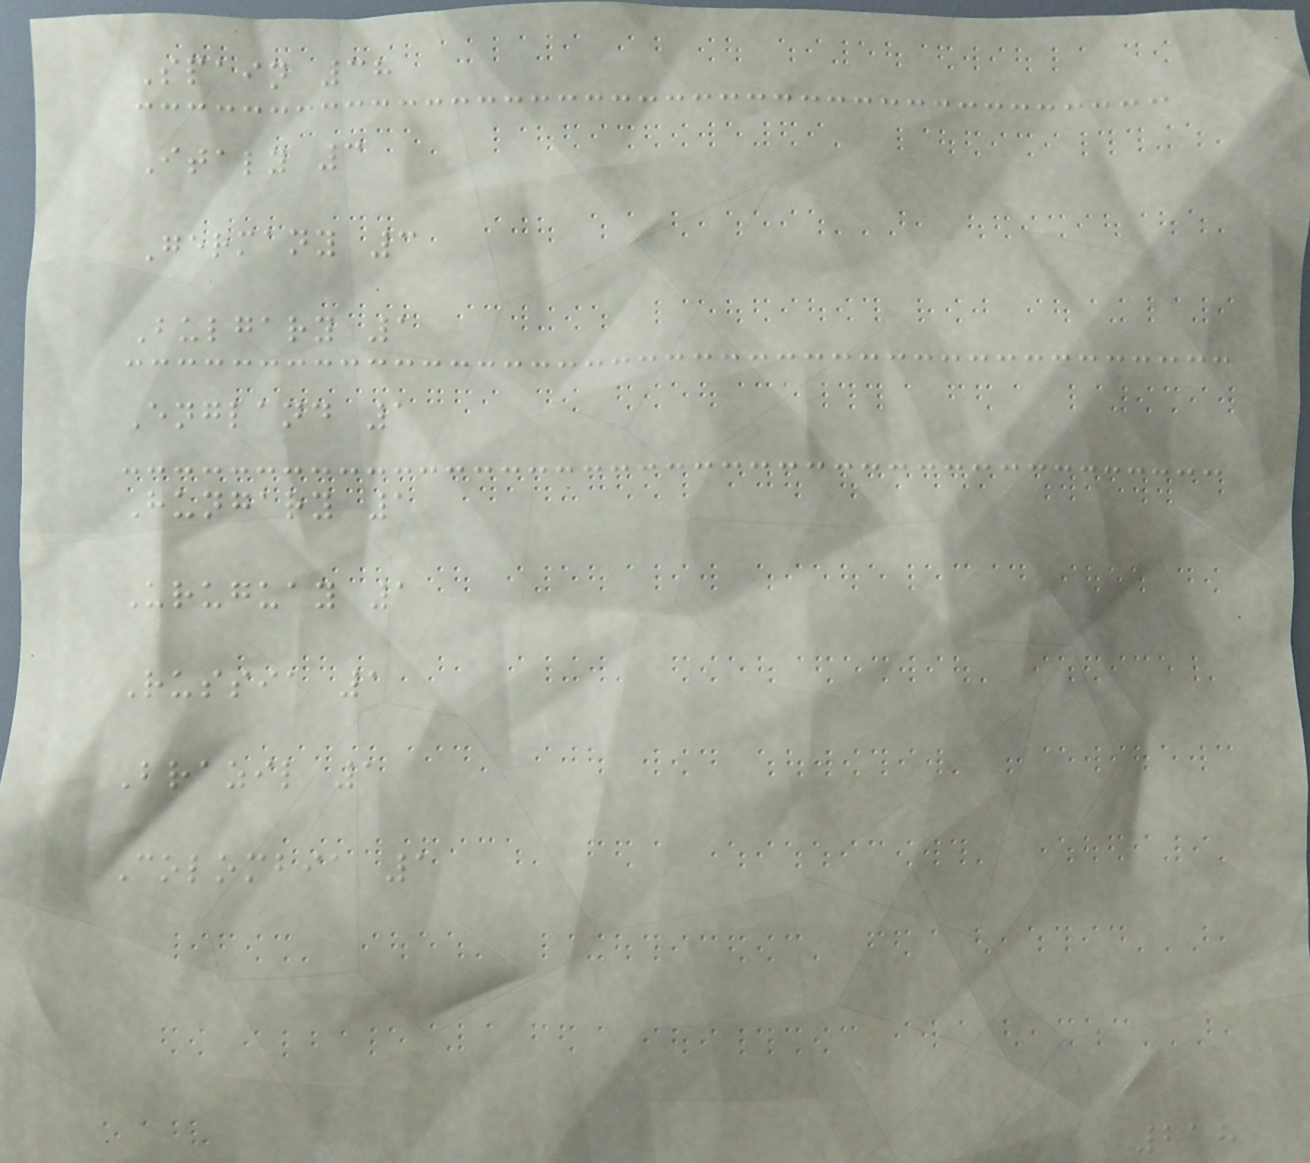Spain 38
Italy 3
Germany 3
Bulgary 1
England 1
Hungary 1
Uruguay 1
Russia 1
Brazil 1
Colombia 1
218
